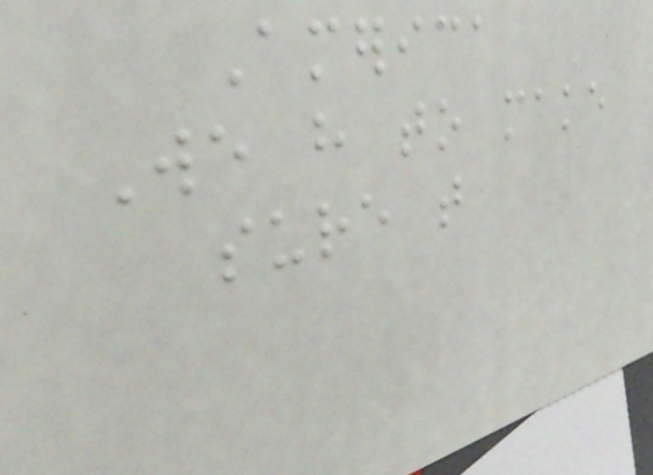America
We have to make
sure that
